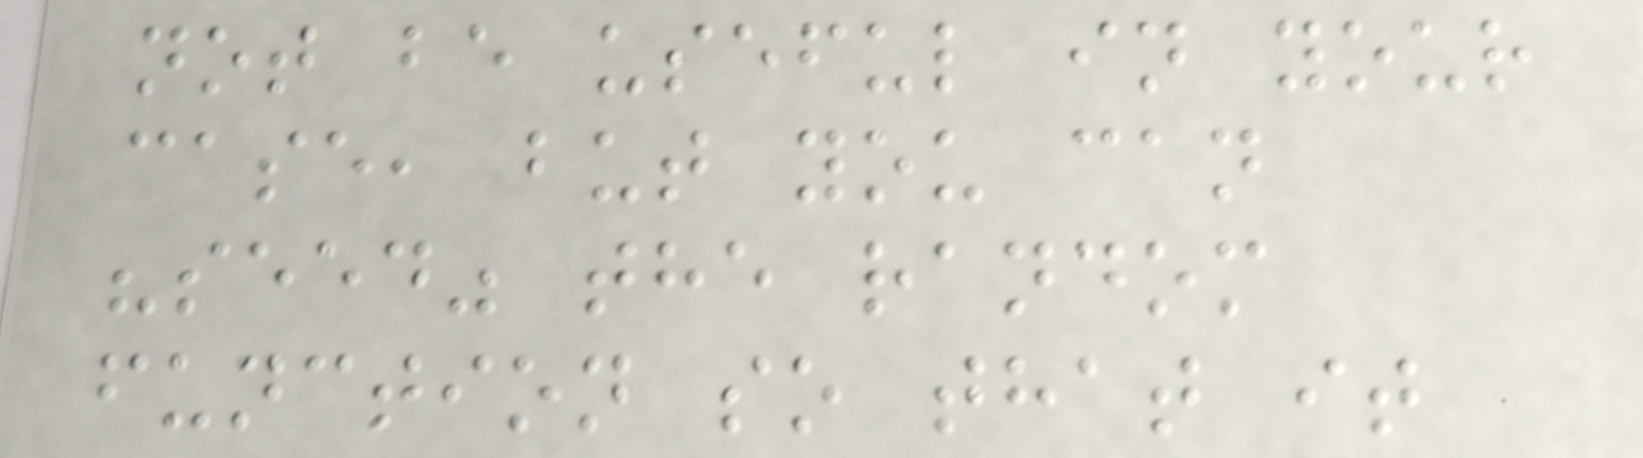not be useful in your
case, but you can
"seed" the random
function so that it
